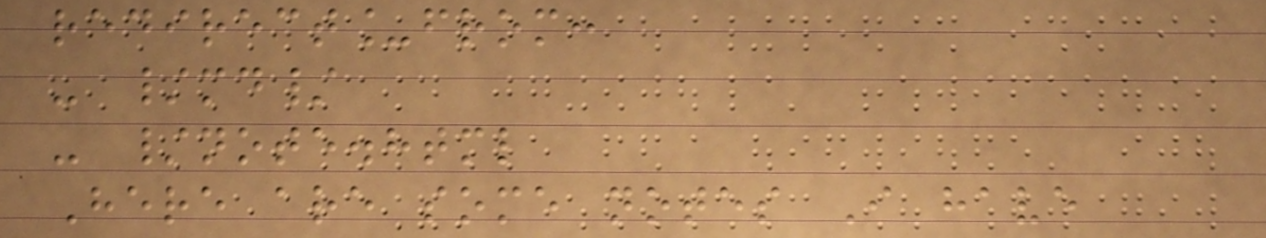redirect_from:
- /md/
- /note.html
Here are some notes I have
